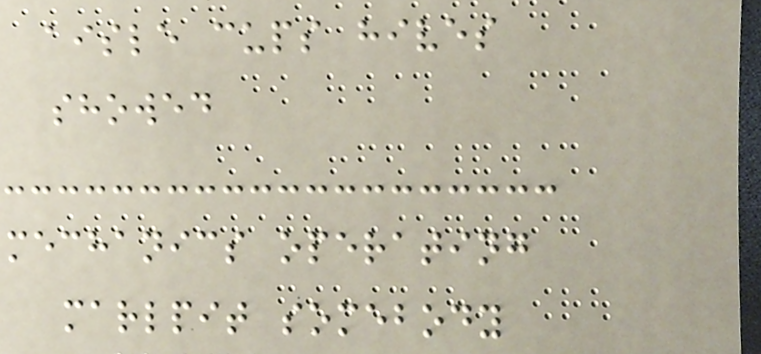aisle cups hives
showed
mechanics operating
marlpit somebody
